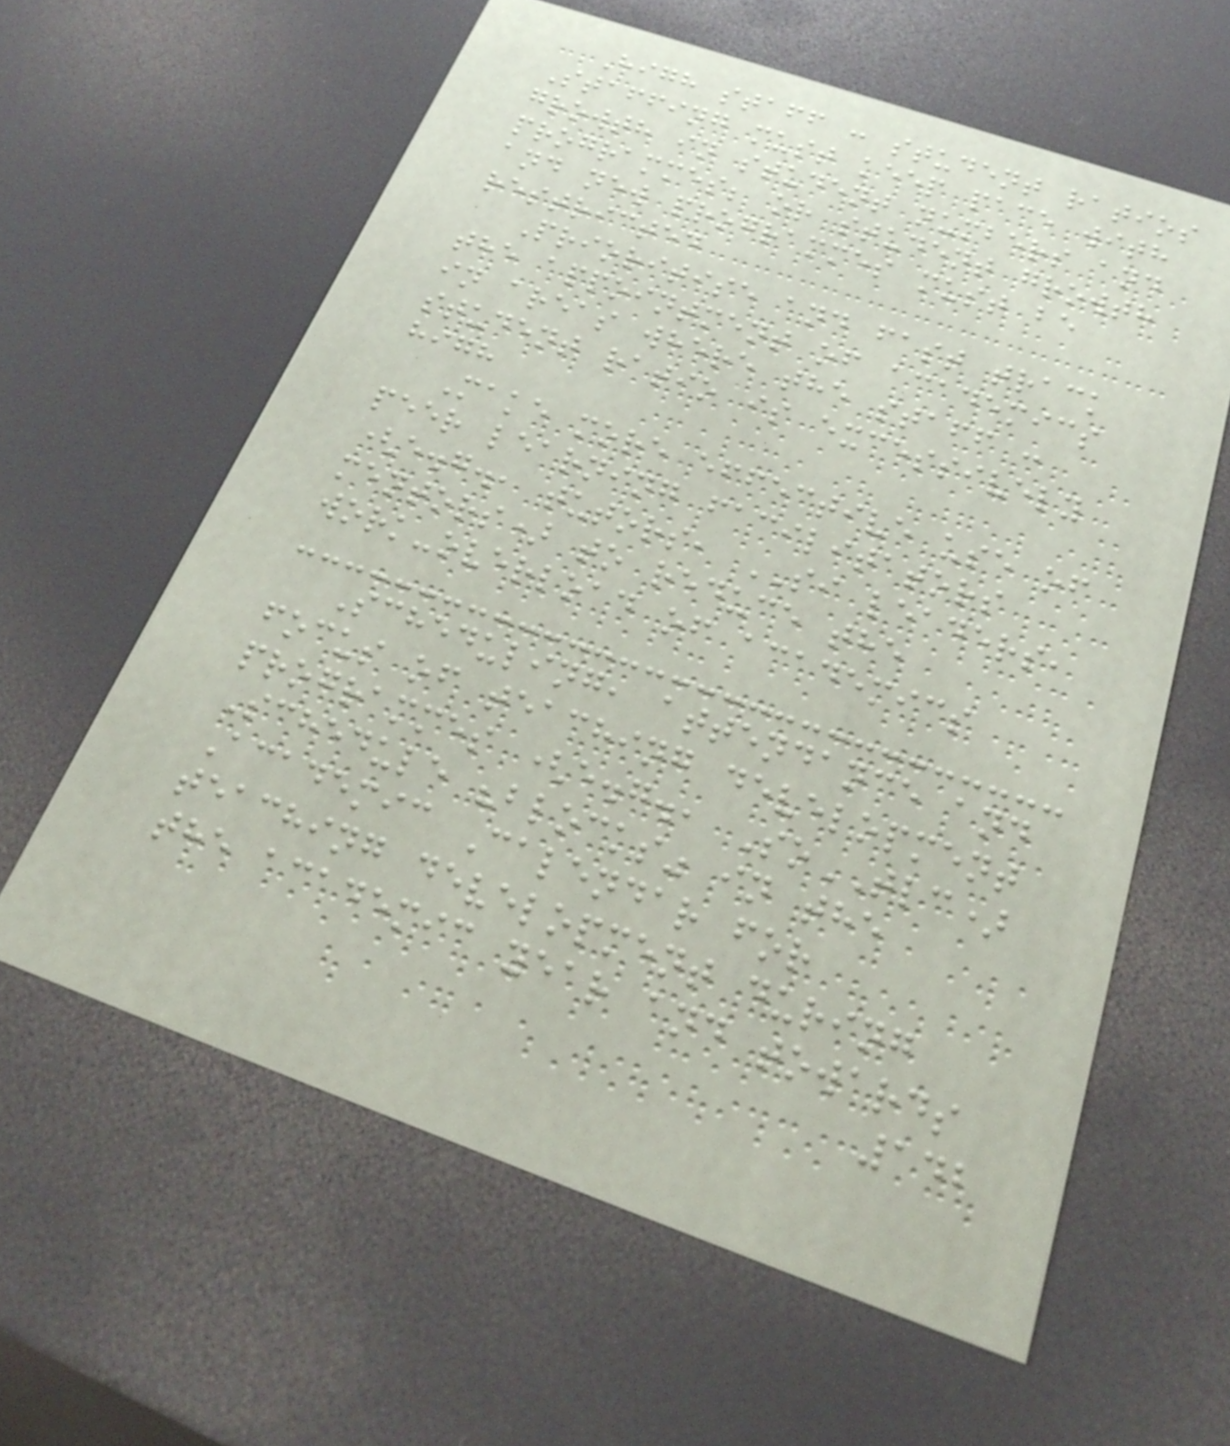High staff : student ratios
Staffing must keep pace with
growth in student numbers and
programmes; or student growth
and new programmes must be
restricted
Prioritise and fast track
the appointment of academics
in areas where the staff :
student ratio is excessively
high
Make more effective use of
peer learning facilitators
(e.g., tutors, SI leaders,
mentors) to reduce the
work-overload of academics
Scheduling, attendance and
focus of teaching development
programmes (e.g., SoTLC)
Schedule "blocks" in the
Academic Calendar for
teaching development during
the academic year and towards
142
